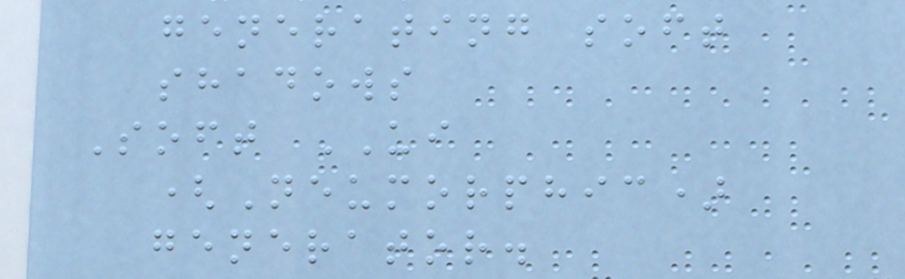generating soft
shadows
Soft UI
(Neumorphic)
generator.
